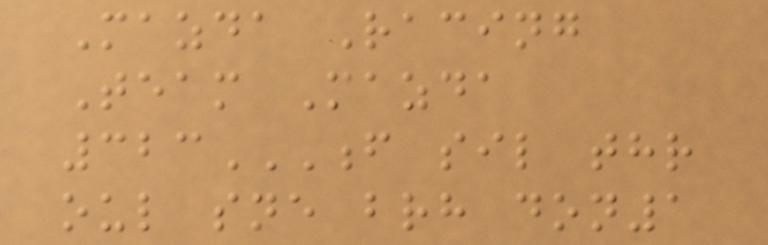Mazda Racing
Team Mazda
323F SIL THR
OUL SNE BRH DON1
